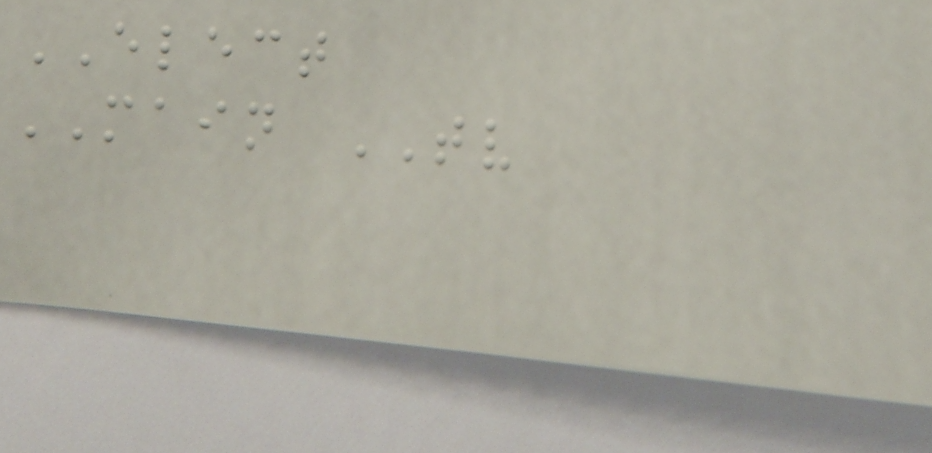ELECT
MAIN TV
